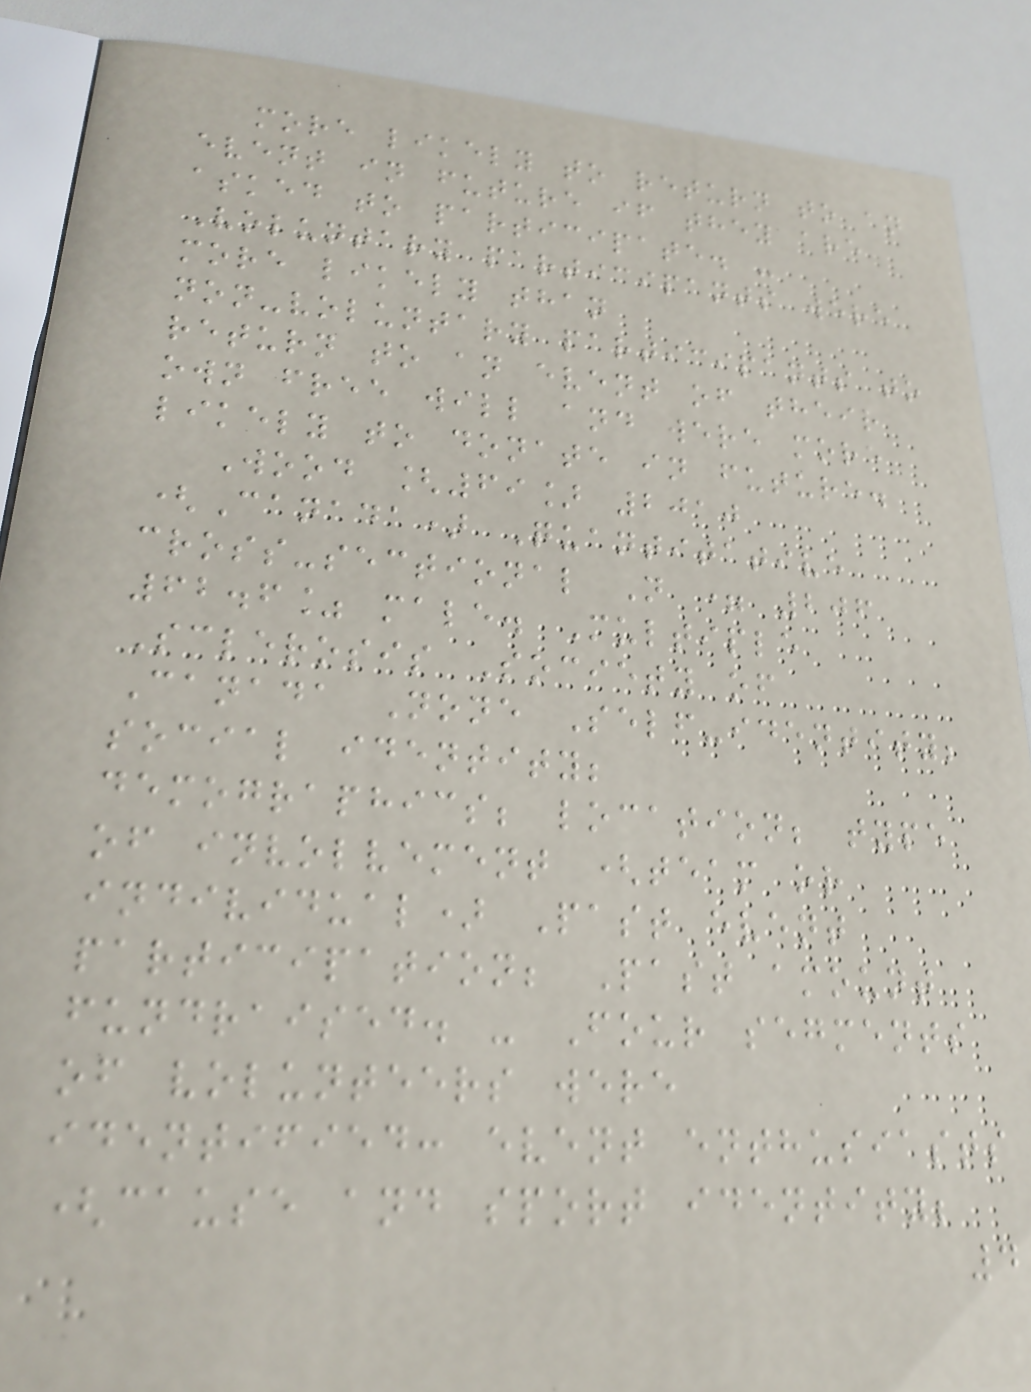more likely to return to an
event in future if they are
asked to participate. -
Voluntary participants were
more likely than
non-voluntary participants to
return to an event of their
own free will and were more
likely to donate in future.
Wood [69] 2010
(Canada) Quantitative
cross-sectional N = 206
62.6% male. Multiple
Sclerosis Society of
Canada None Self-identity;
social identity;
demographics; location; type
of involvement (team or
individual) Past event
participation; Past amount
fundraised. - Four segments
of volunteers were
identified: event enthusiasts
(cause and sport identity;
4
